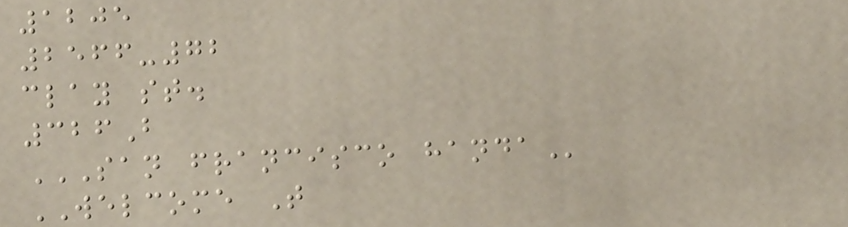1205
2566-72
clay st.
326B
SAN FRANCISCO HANDA
WELCOME T
